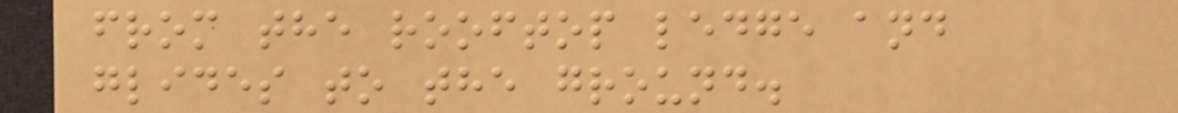from the rooftop ledge and
glides to the ground.
